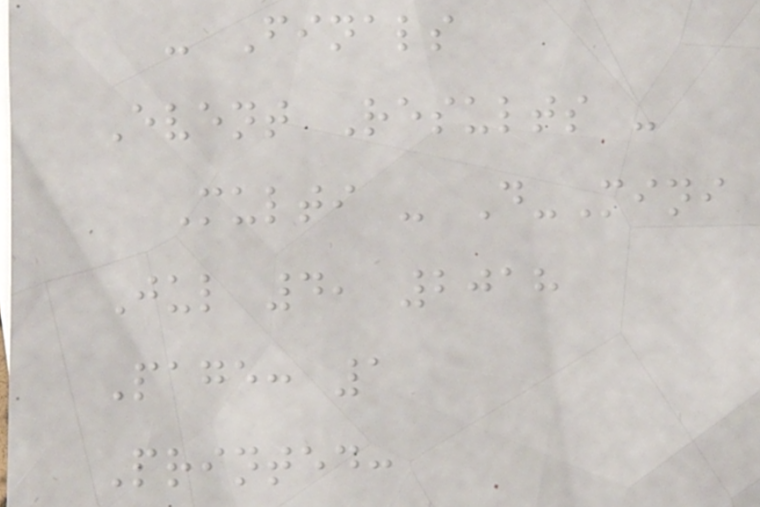- Finals
Event Results -
Multi - D-Mini
Jul 4, 2018
Page: 1
Printed:
